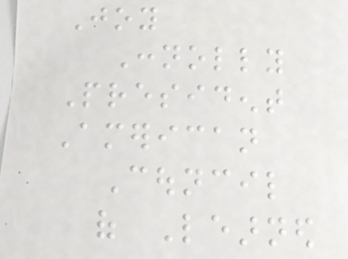Joy
Connolly
President
American
Council
of Learned
